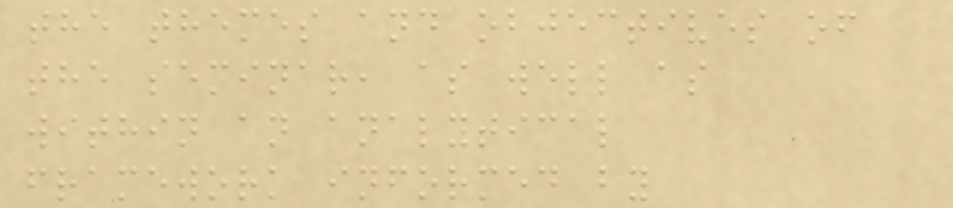the themes and objectives of
the seminar, as well as
within an analytical
framework informed by
